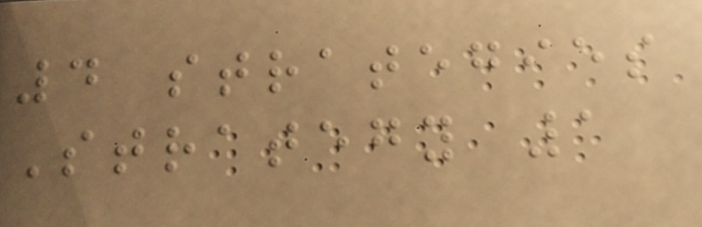4 strategies
Strategy 1
